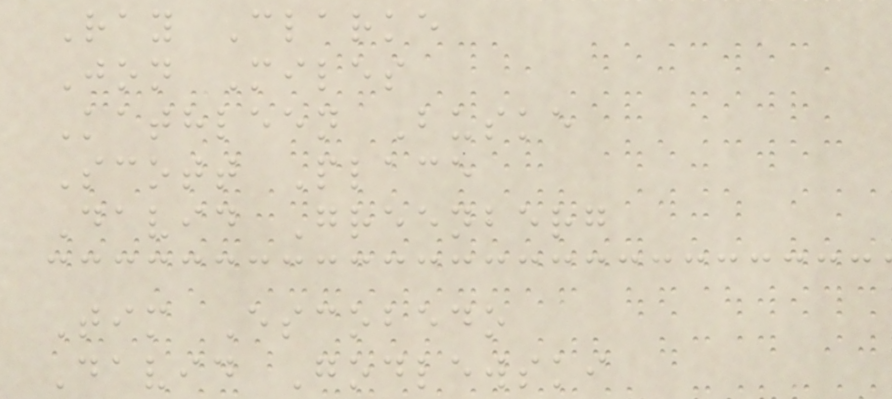Ray Clarke
Jon Miles
Kathleen Buske
Scott Place
David Greenberg
Tim Escobedo
David Godlewski
